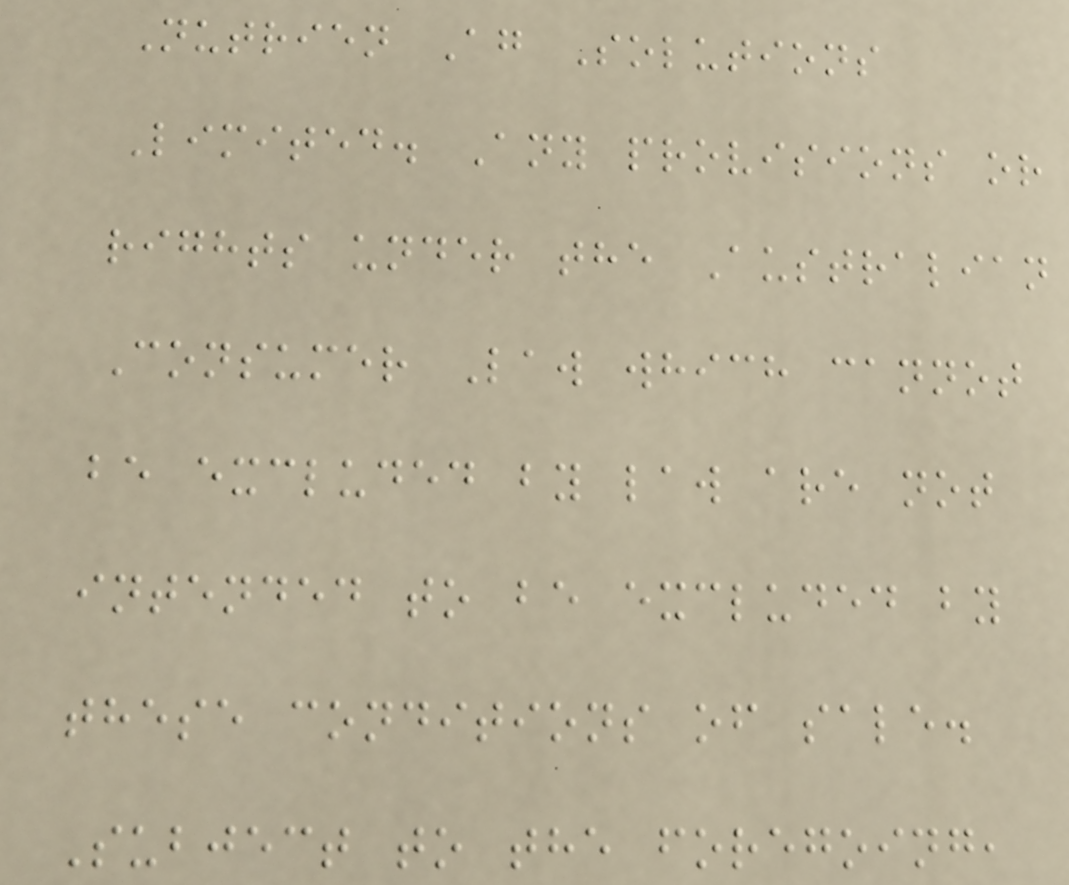Nutrien Ag Solutions
Limited. Any provisions or
rights under the Australian
Consumer Law which cannot
be excluded by law are not
intended to be excluded by
these conditions of sale.
Subject to the foregoing,
